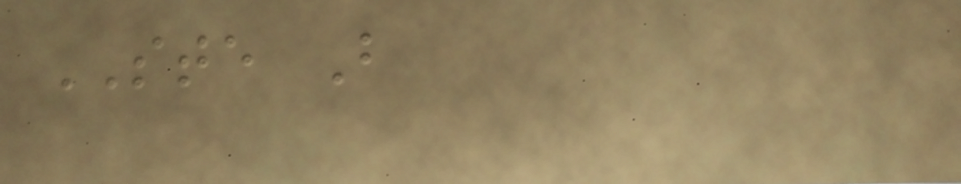STE B
